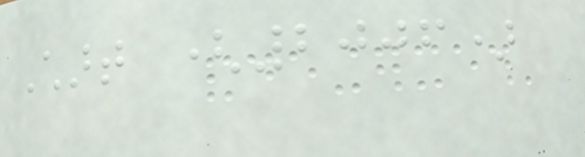Chart (2006)
